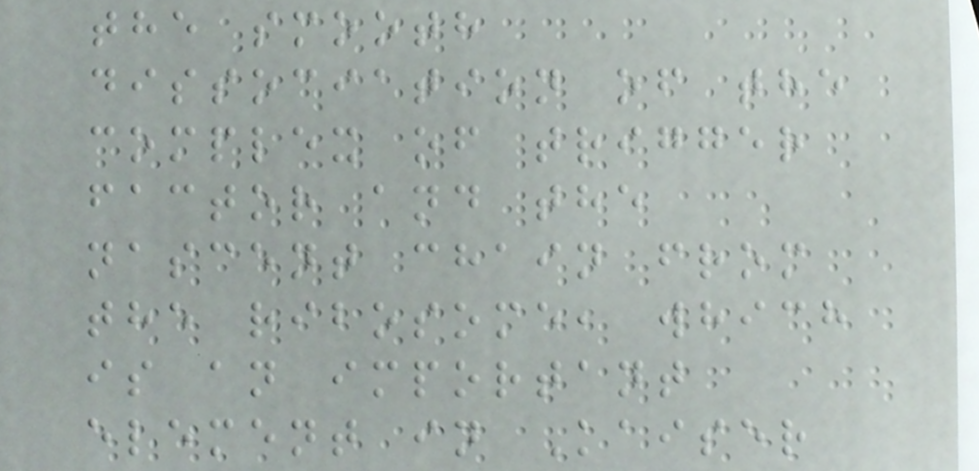the smooth
dissociation of the
complex of trigger
factor and the
nascent chain from
the ribosome, which
is an important
element in Kaiser
